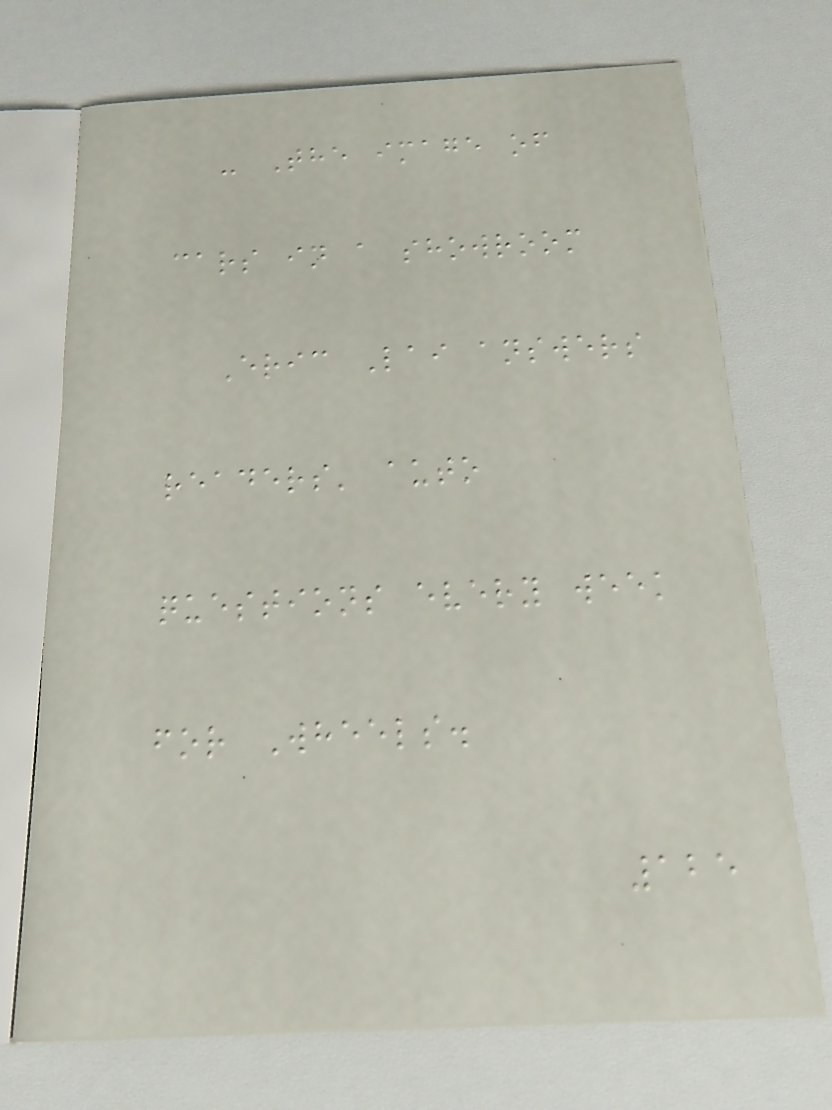- The image of
cars in a showroom
Eric Lai answers
readers' auto
questions every week
for Wheels.
125
